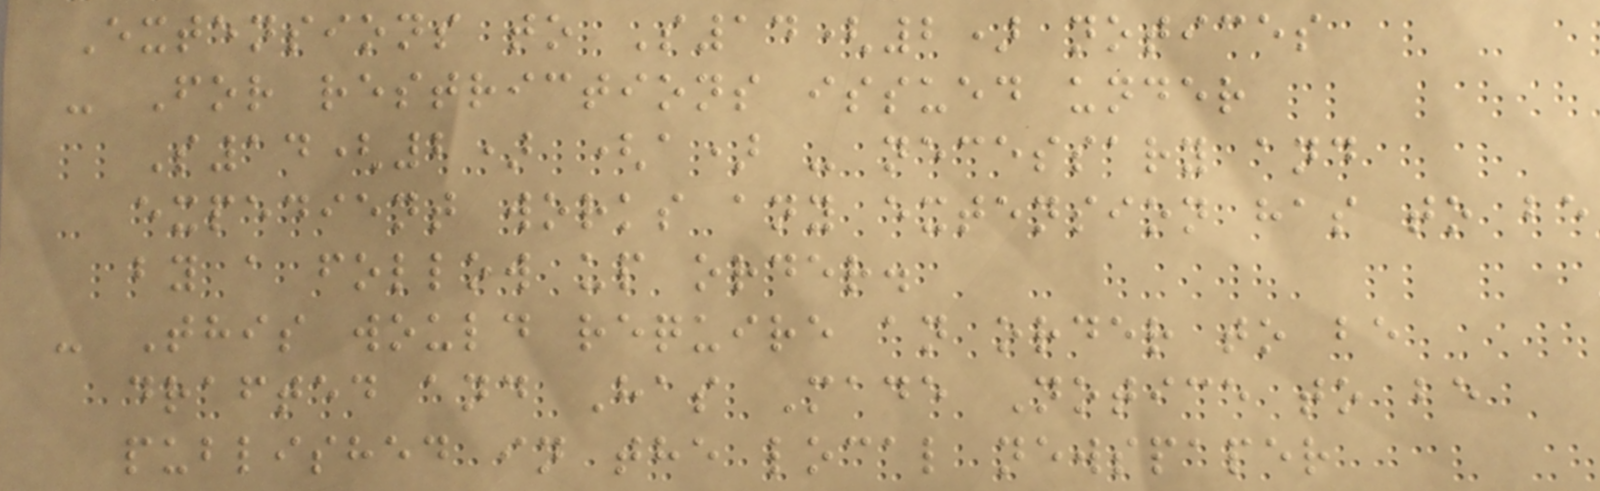Extensions to S14(2) notices
- For restrictions issued under
S14(2) (a) - necessary and
expedient works any extension has to be
by a follow up order.
- This would require an order to be
drafted and Has Made Notice to be
published in the local newspaper
